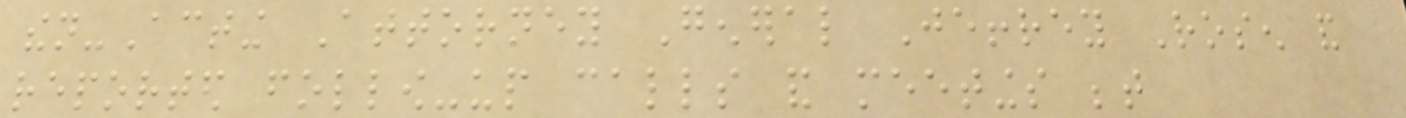then-Acting Attorney General Jeffrey Rosen and
reported follow-up calls and meetings between
